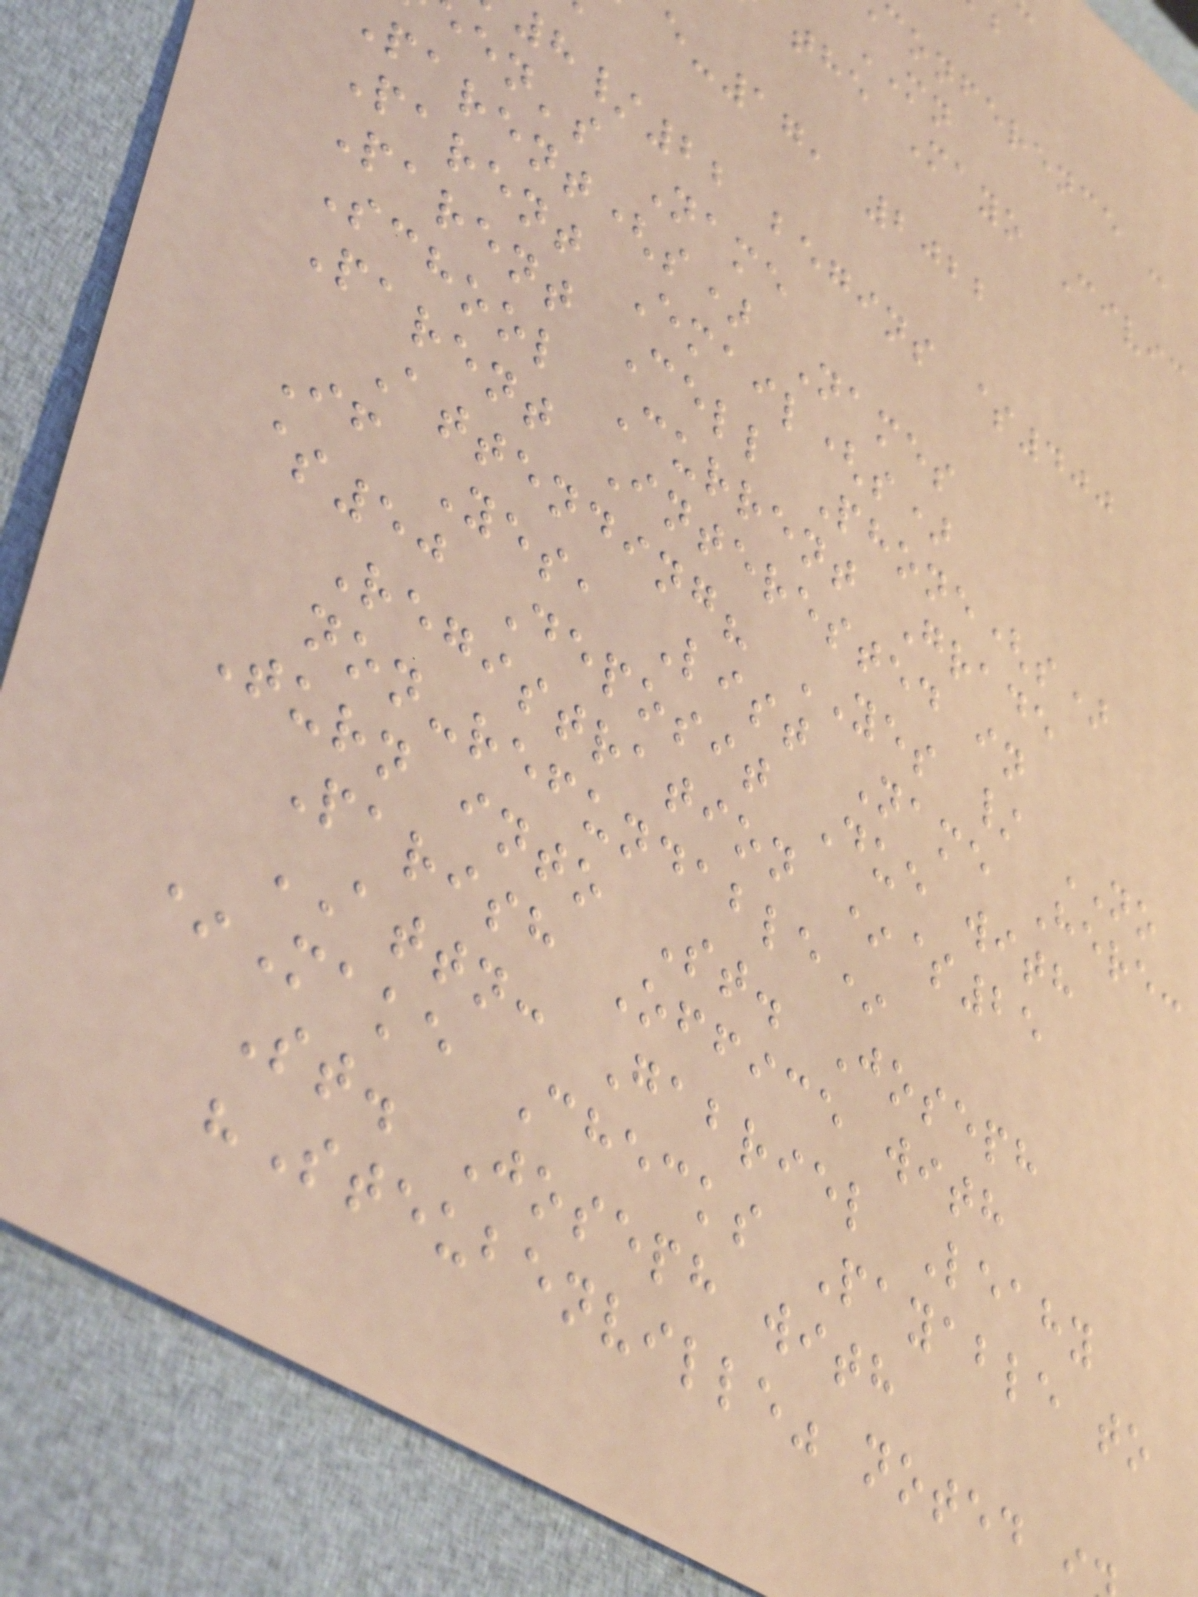conference -
MN
the Mayo Civic
-17, 2022
8/22 begins $400
en's Name
parent(s) Names
Parent Email(s)
Parent Cell Phone(s)
School Current Grade
Parent Interested in
Attending? YES / NO
If Yes, List Name Here:
$50 Deposit Due with
Registration *$25
non-refundable*
Turn into St. Joseph
Parish Office with
ATTN: Gabriel Leahy
*Make Checks Payable to
St. Joseph with
"Steubenville" noted i
